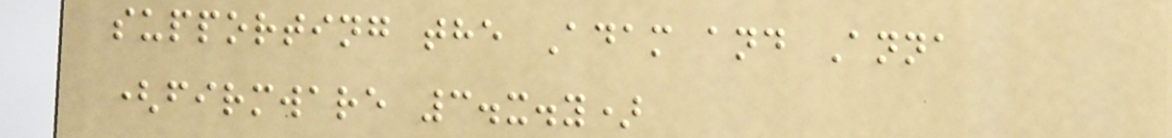supporting the Adam and Anna
(firmware 3.x.y)
